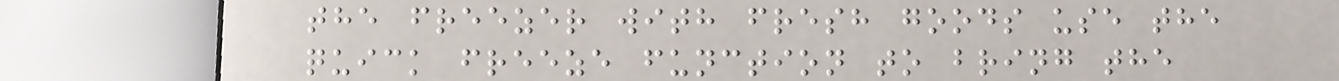the freezer with fresh goods use the
quick freeze function to bring the
